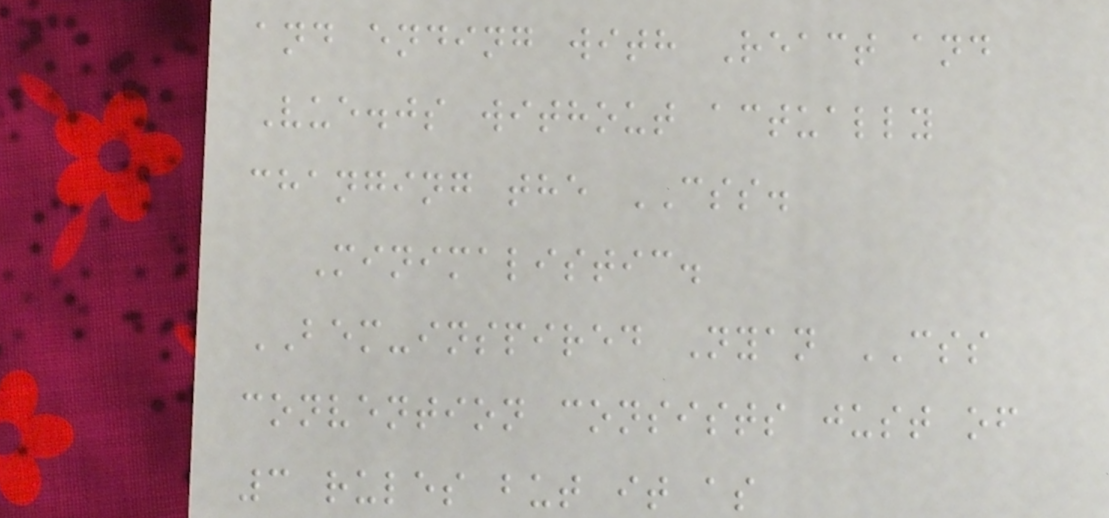and ending with React and
Vue.js without actually
changing the CSS.
Minimalistic.
BEM-inspired Nyan CSS
convention consists just of
3 rules but it as
